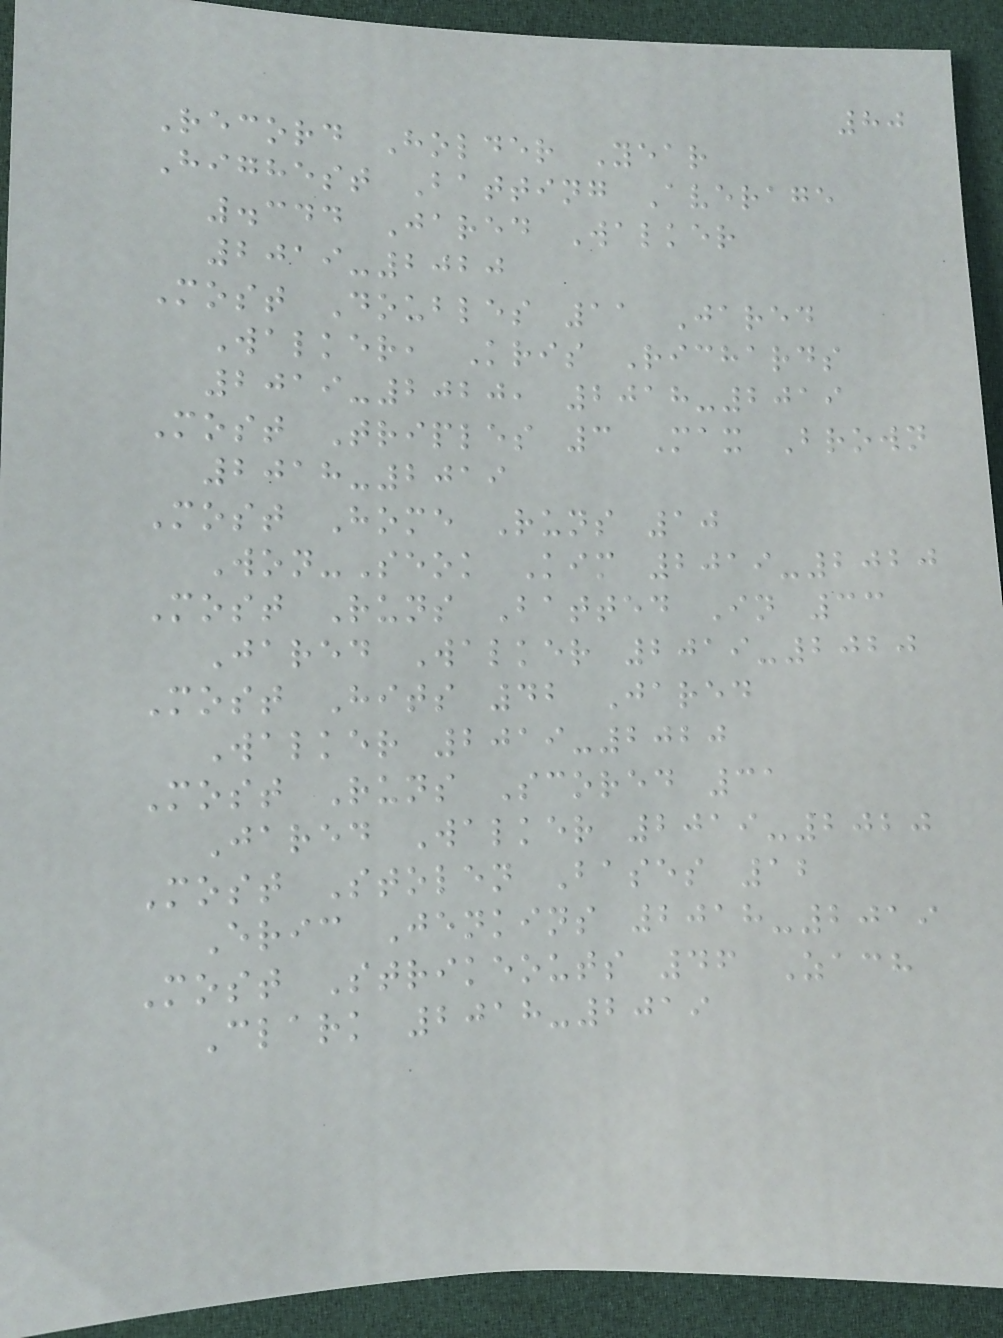80
Record Holder Year
Highest Batting Average
.344 Jared Walker
2019-2020
Most Doubles 11 Jared
Walker, Kris Richards
2019-2020, 2018-2019
Most Triples 3 Max Brown
2018-2019
Most Home Runs 10
Won-Seok Kim 2019-2020
Most Runs Batted In 33
Jared Walker 2019-2020
Most Hits 42 Jared
Walker 2019-2020
Most Runs Scored 31
Jared Walker 2019-2020
Most Stolen Bases 12
Eric Jenkins 2018-2019
Most Strikeouts 46 Zach
Clark 2018-2019
